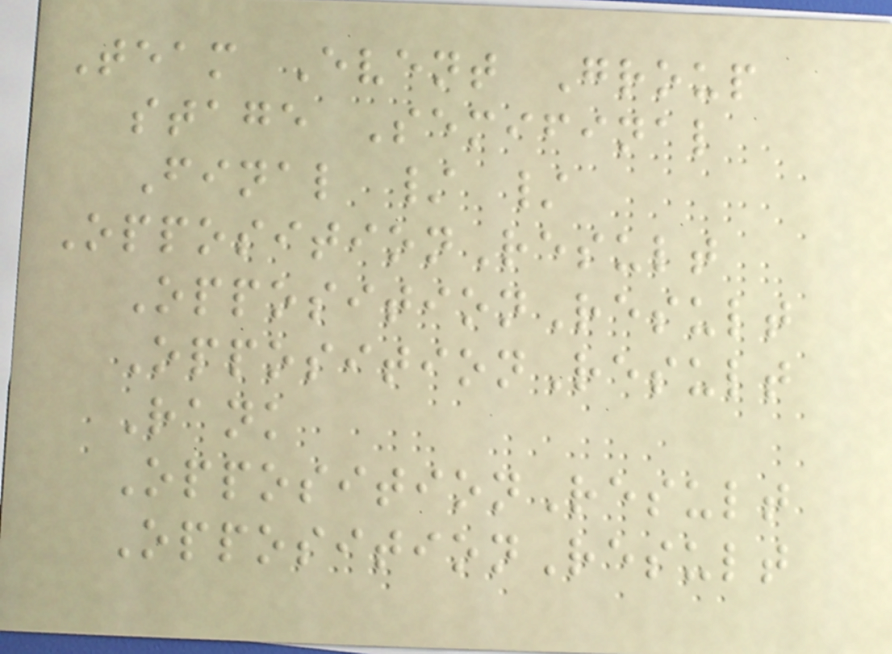Team Event Group
stage Semifinal
Final / /
OppositionResult
OppositionResult
OppositionResult
Rank
OppositionResult
OppositionResult
